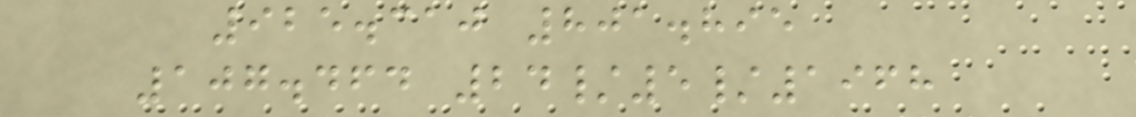925.310 801.895
107.464 24/5/1968
